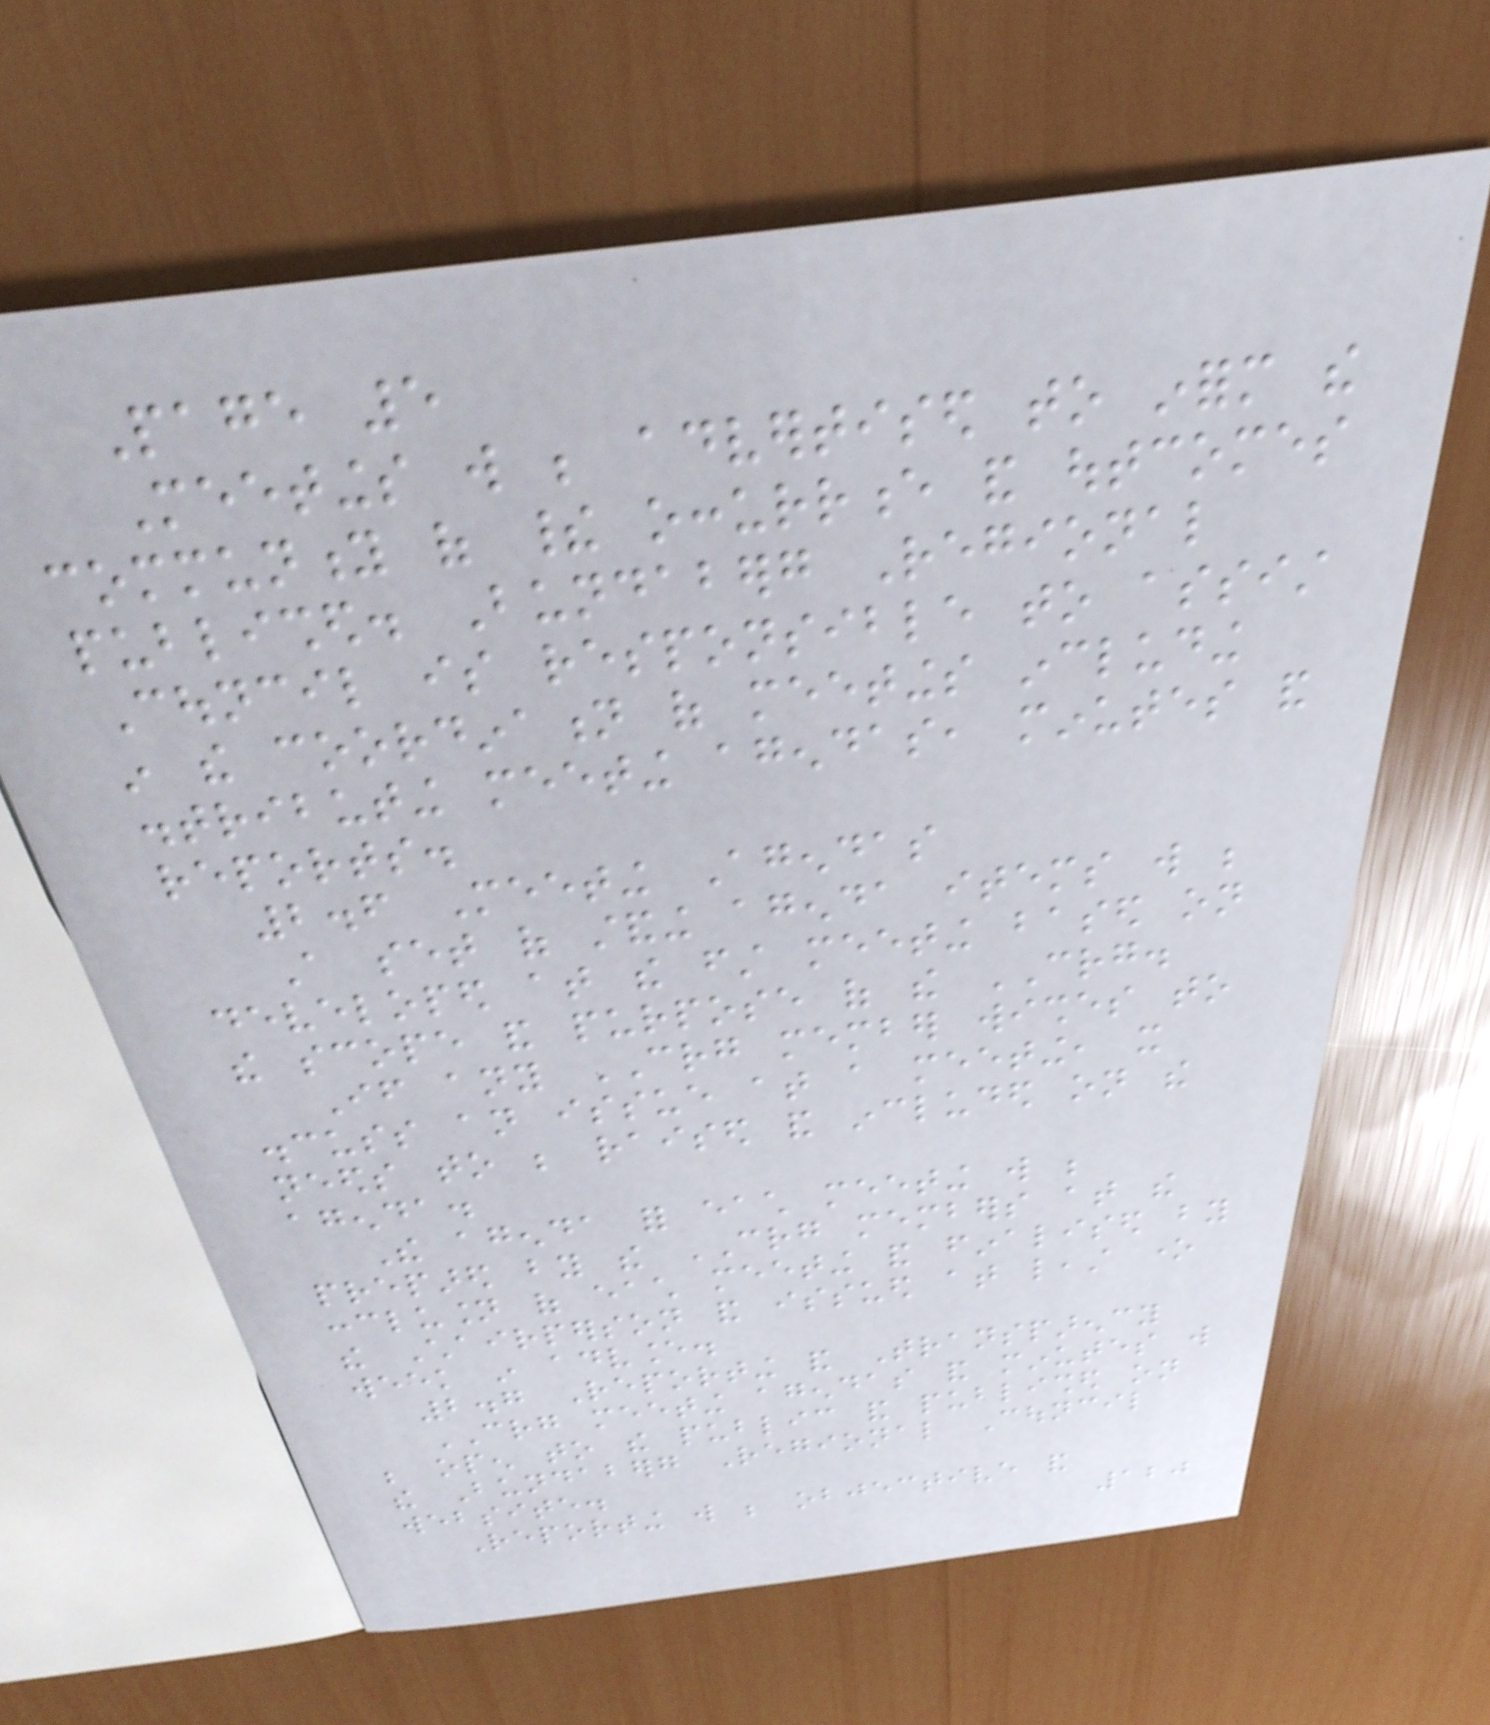Page 5
Meetings will be advertised to inform the
community of their occurrence and outcomes
published. Bundaberg Regional
Council is responsible to assist
in the coordination of meetings including
distributing meeting agendas, minutes and
reports.
2.6 Meeting Agendas
A set of standing agenda items will be
developed at the first meeting based on
the scope and purpose of the CRG.
If any CRG member wishes to
discuss an issue at a meeting, it
needs to be raised and included on the
agenda.
The agenda for each meeting will be
prepared by the CRG members at the
conclusion of each meeting and finalised by
the Chairperson and issued at least one
week in advance.
2.7 Reporting and Transparency
CRG meeting agendas and minutes will
be open to the public and published on
the Bundaberg Regional Council
website.
Reporting will be objective and
120
